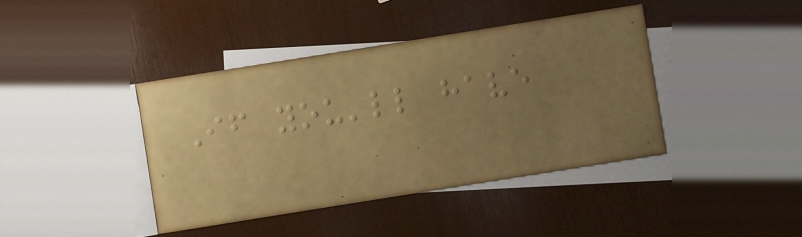If you'll have
